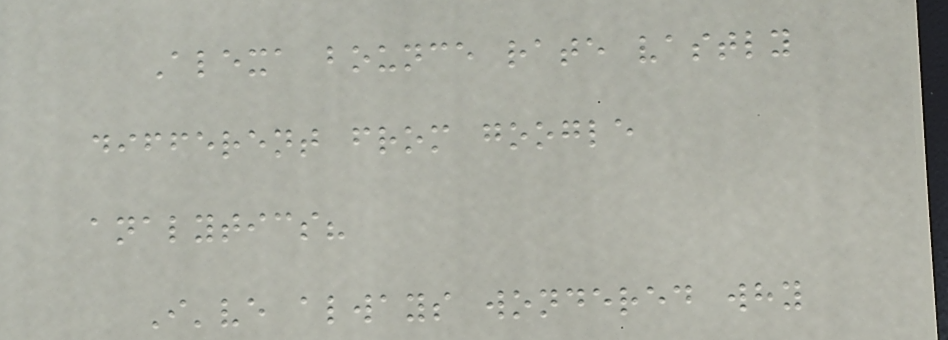Alexa bounce rate vastly
different from google
analytics?
I've always wondered why
